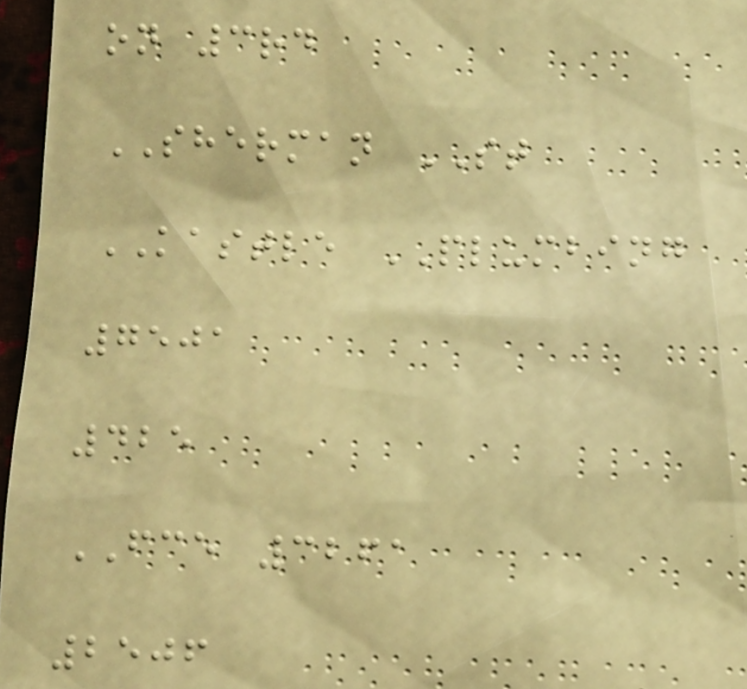on 3rd
SHERMAN ST
KASTLE PLUMBING
7501
425
FCE 3261
2506
